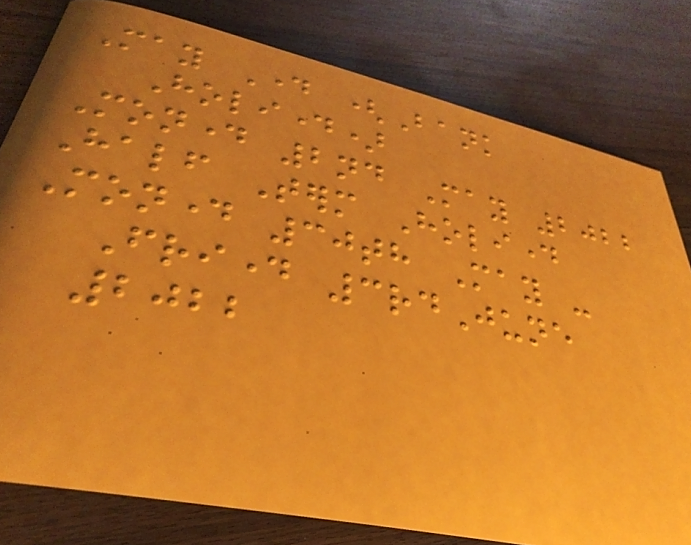May Day (Bank
Holiday)
Monday 2nd May 2022
Half Term Holiday
Monday 30th May -
Friday 3rdJune
2022
